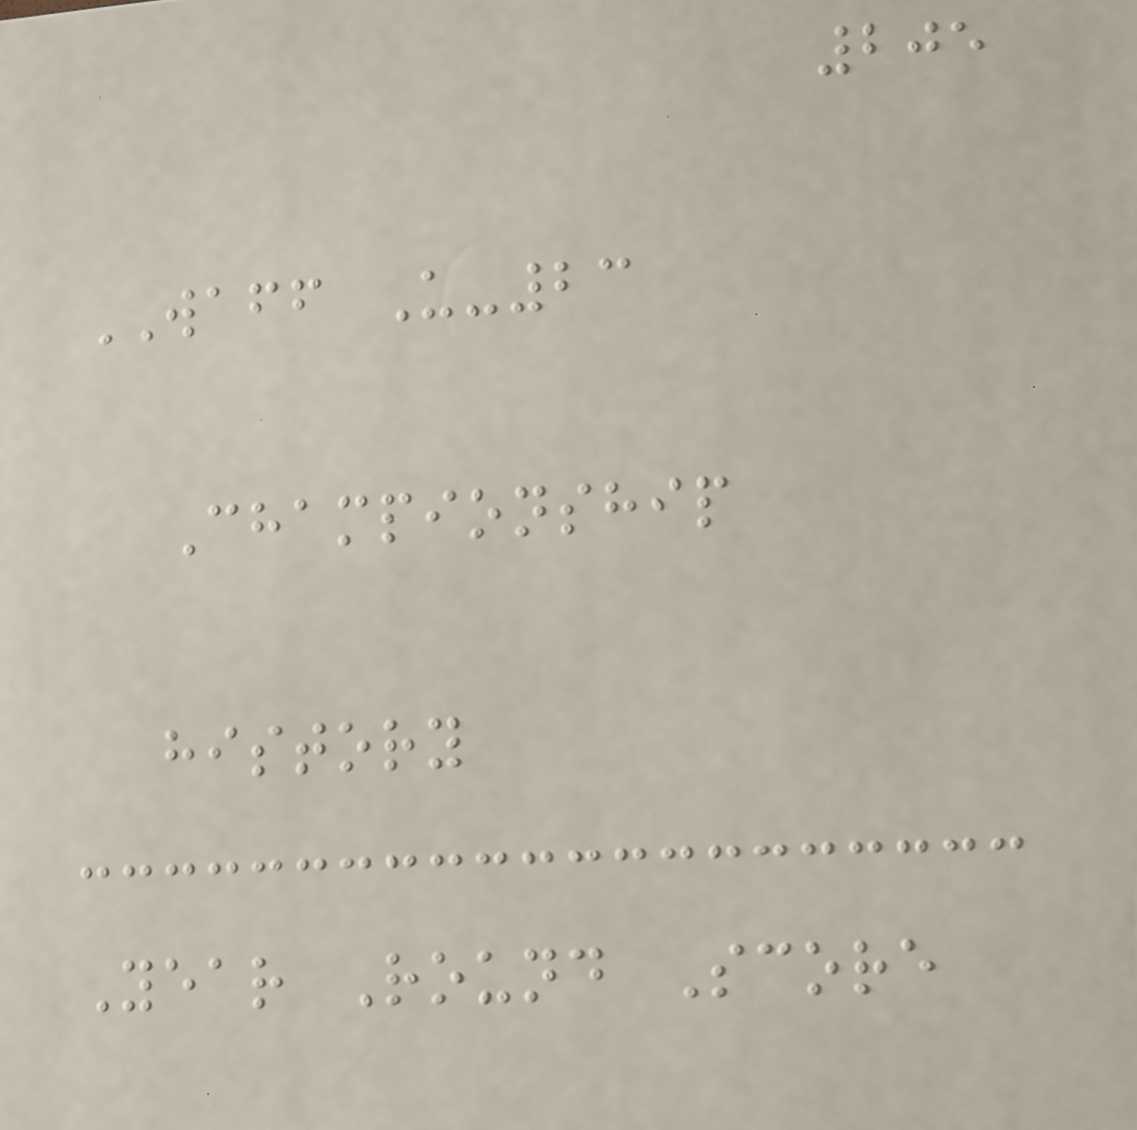205
WAFF U-23
Championship
history
Year Round Score
